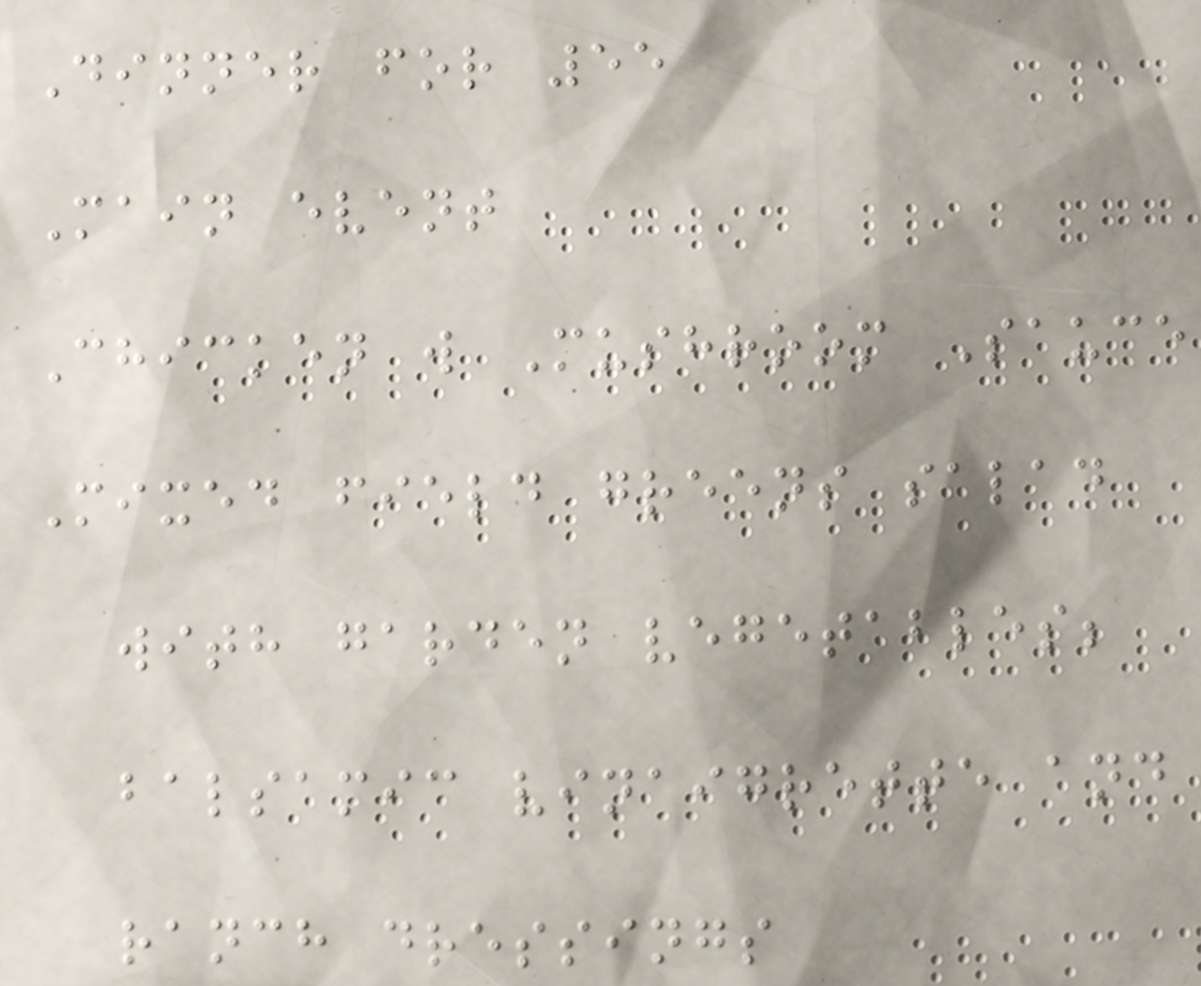Dinner for 55
Main event
Chicken w Mushroom Sauce
Mixed field greens salad
with garden vegetables;
balsamic vinaigrette and
ranch dressings
